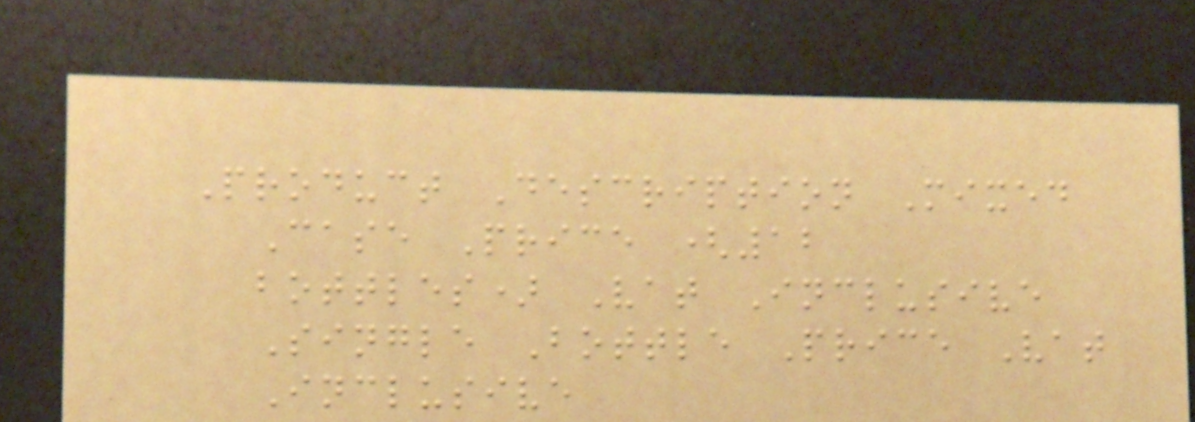Product Description Mixed
Case Price (12
bottles) Vat Inclusive
Single Bottle Price Vat
Inclusive
